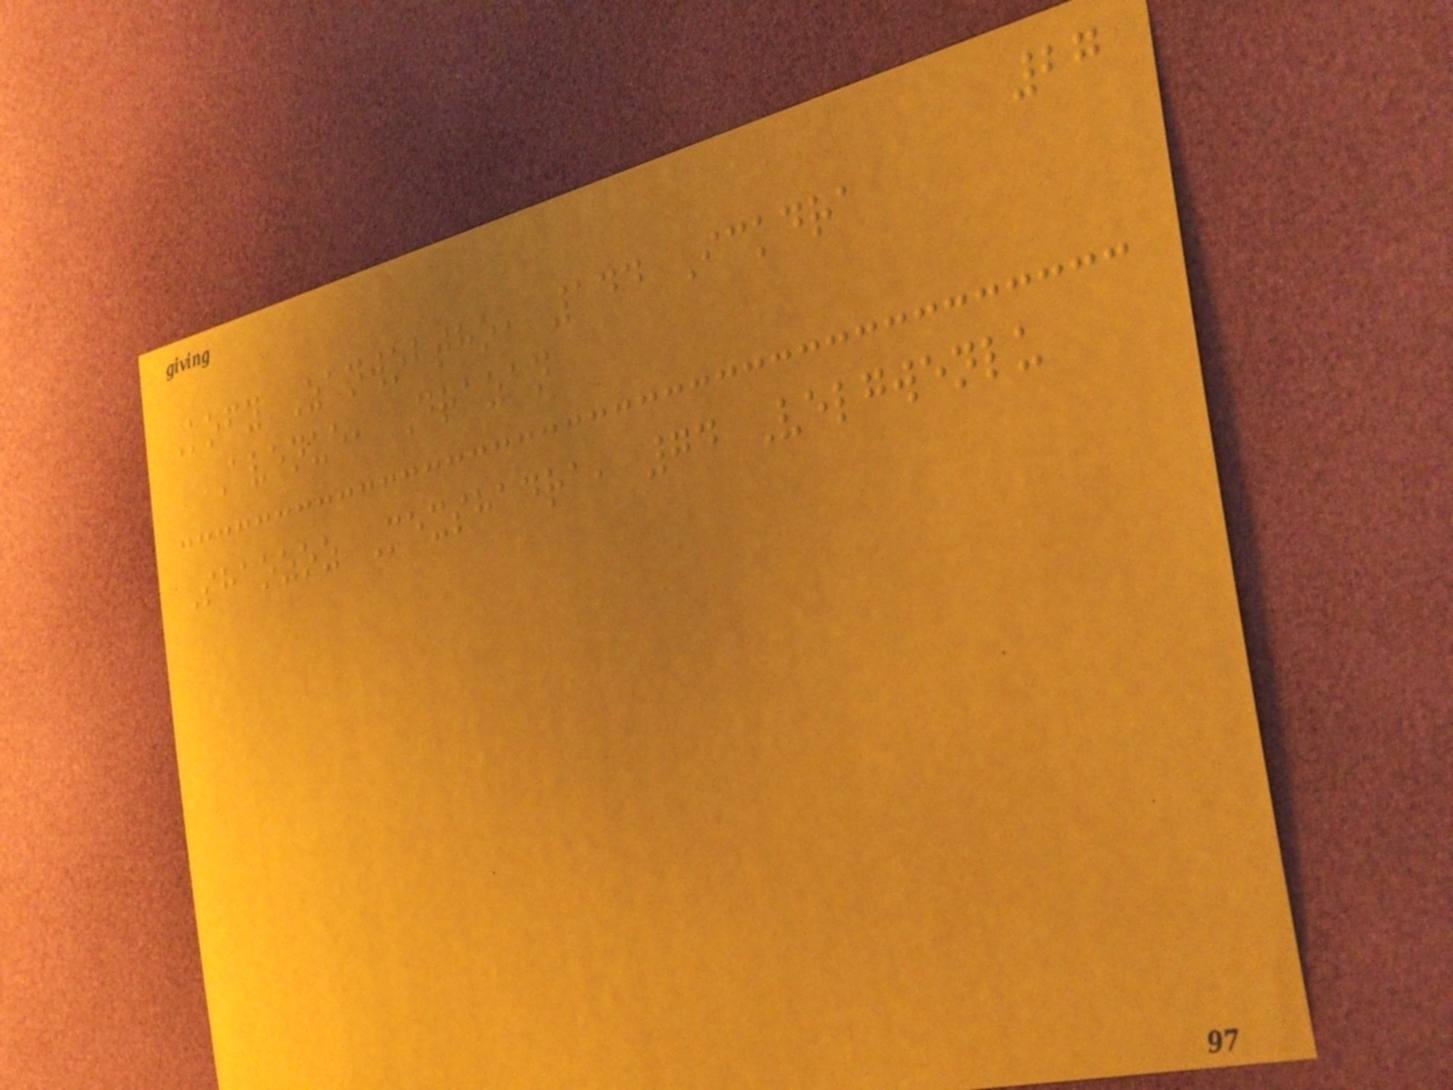27
Kofy Zanwobtho, 144 Ickdra
Avenue, Drazan
Shaozoz Mexshadra, 74 Velgwenlu
